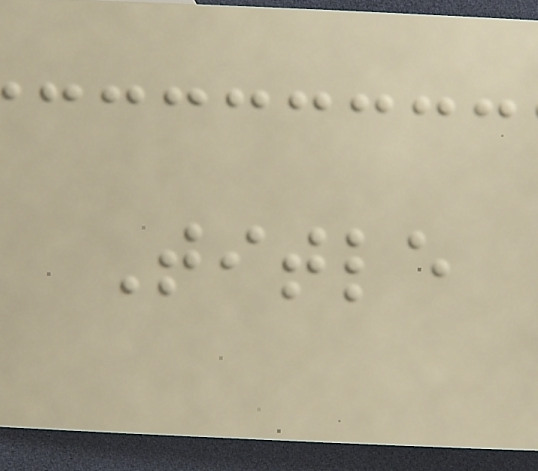Title
